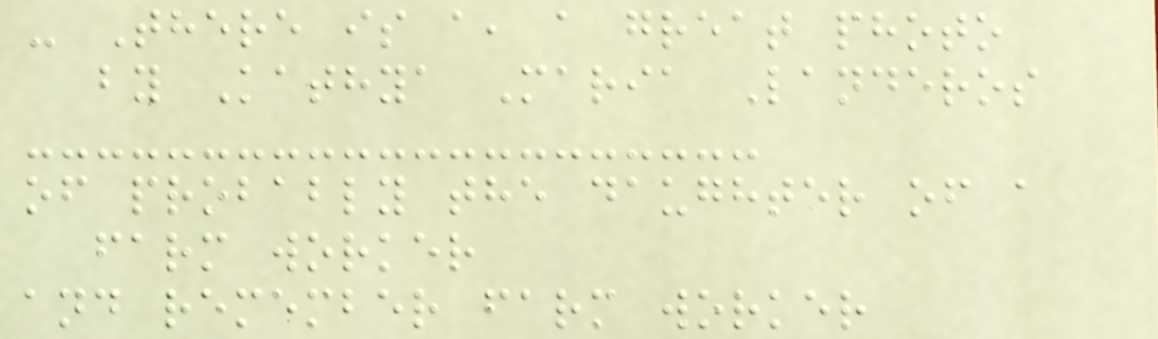- There is a, a great photo
by Kathya Maria Landeros
of probably the daughter of a
farm worker
and remember farm worker
